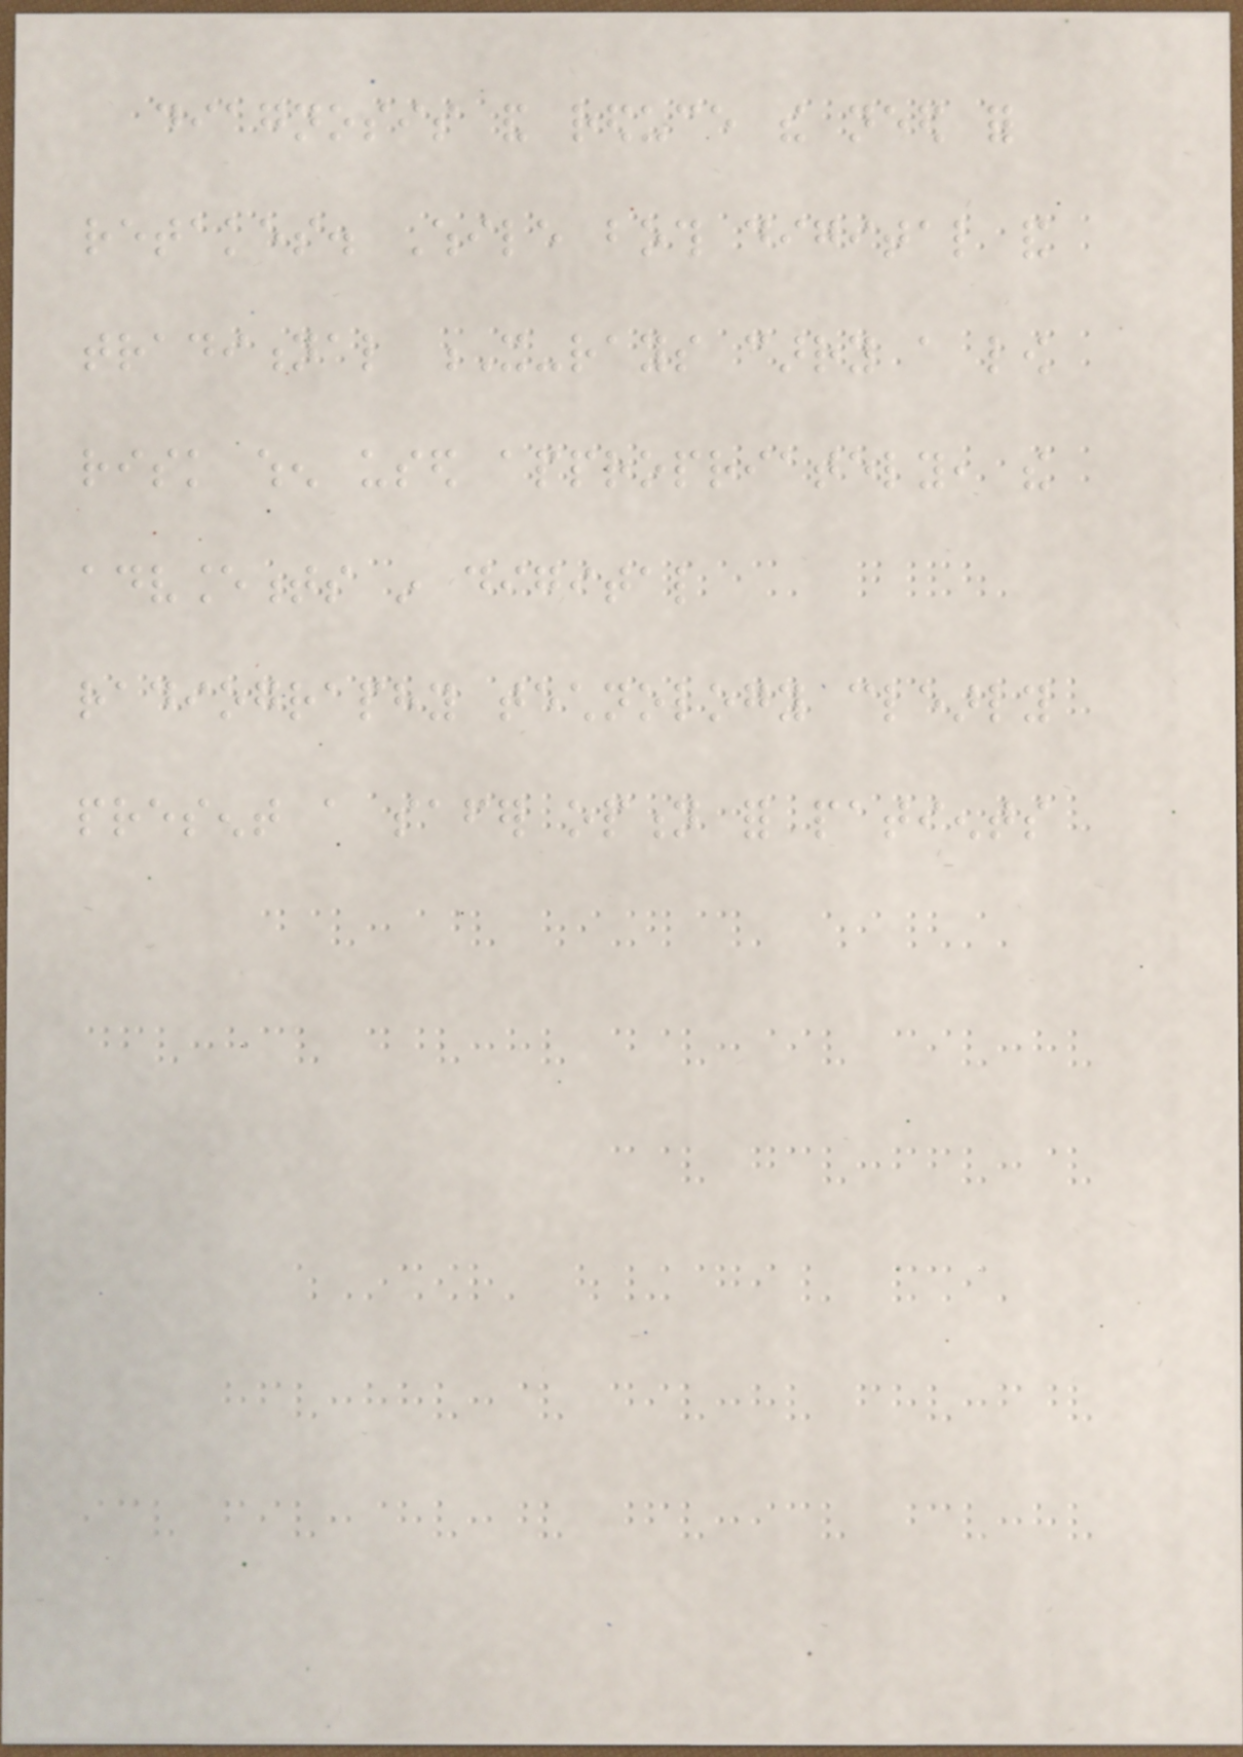diagnosis and reduce the need for
retakes. While both digital and
traditional X-rays carry a low
risk when used appropriately, the
advancements in digital
radiography technology clearly
present a safer option for patients
